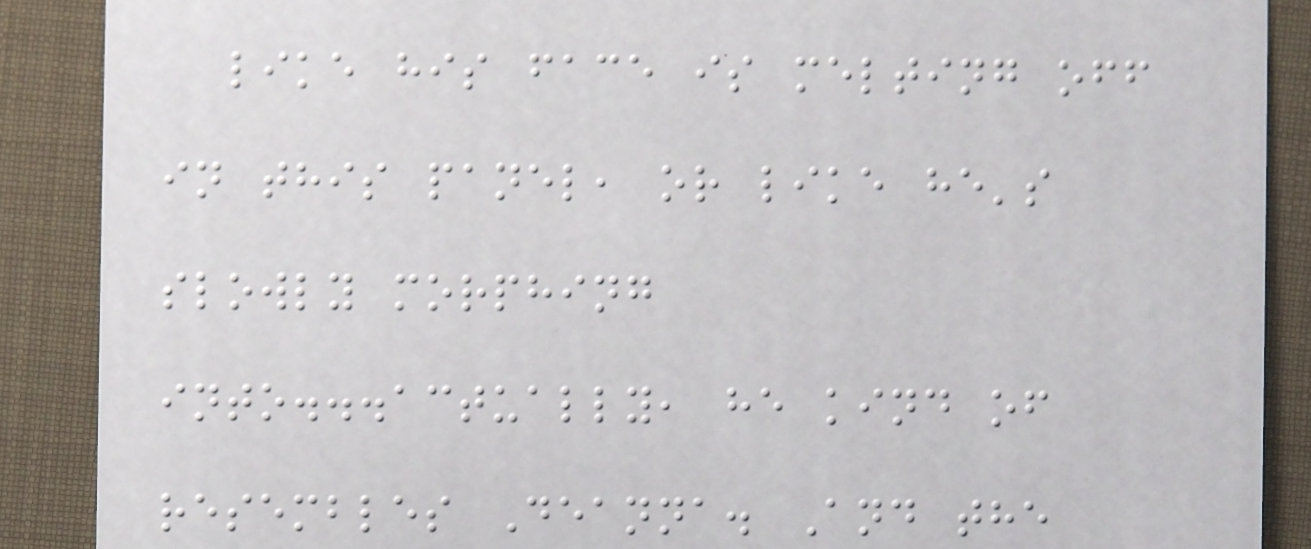like his face is melting off
in this panel, or like he's
slowly morphing
into...actually, he kind of
resembles Deanna. And the
